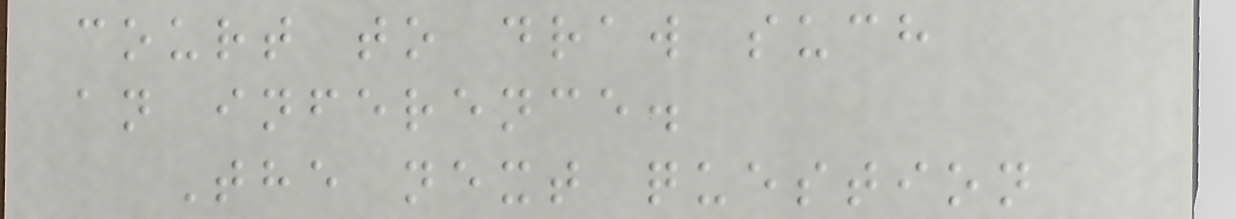court to draw such
an inference.
The next question
